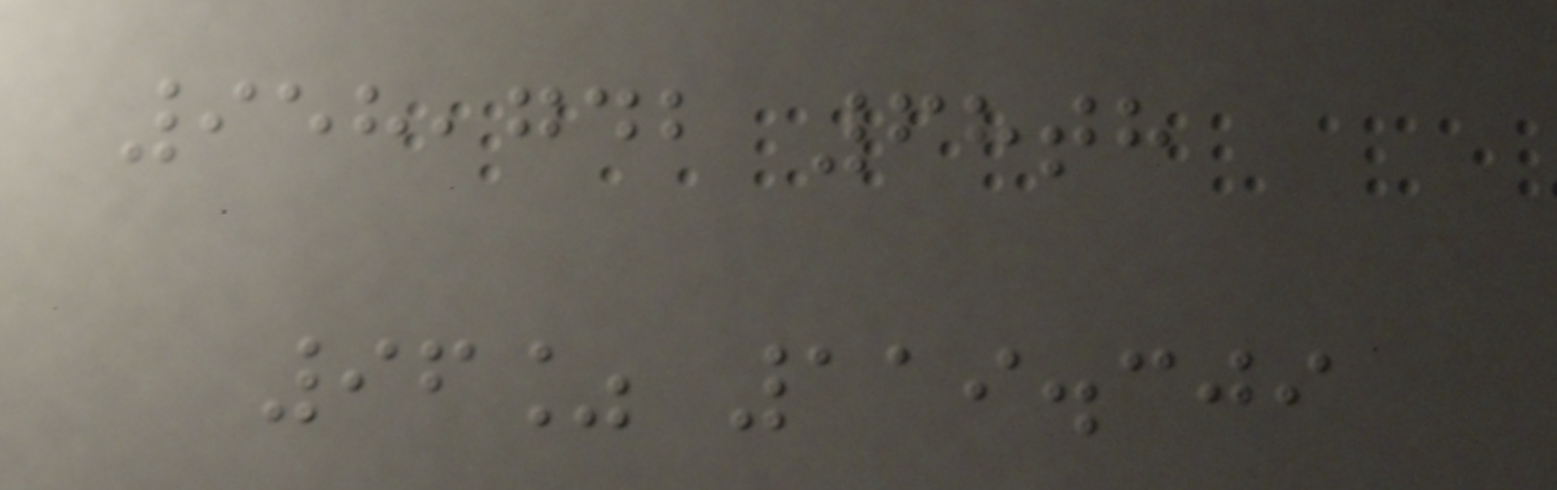958,742 68th
96% 119.309
